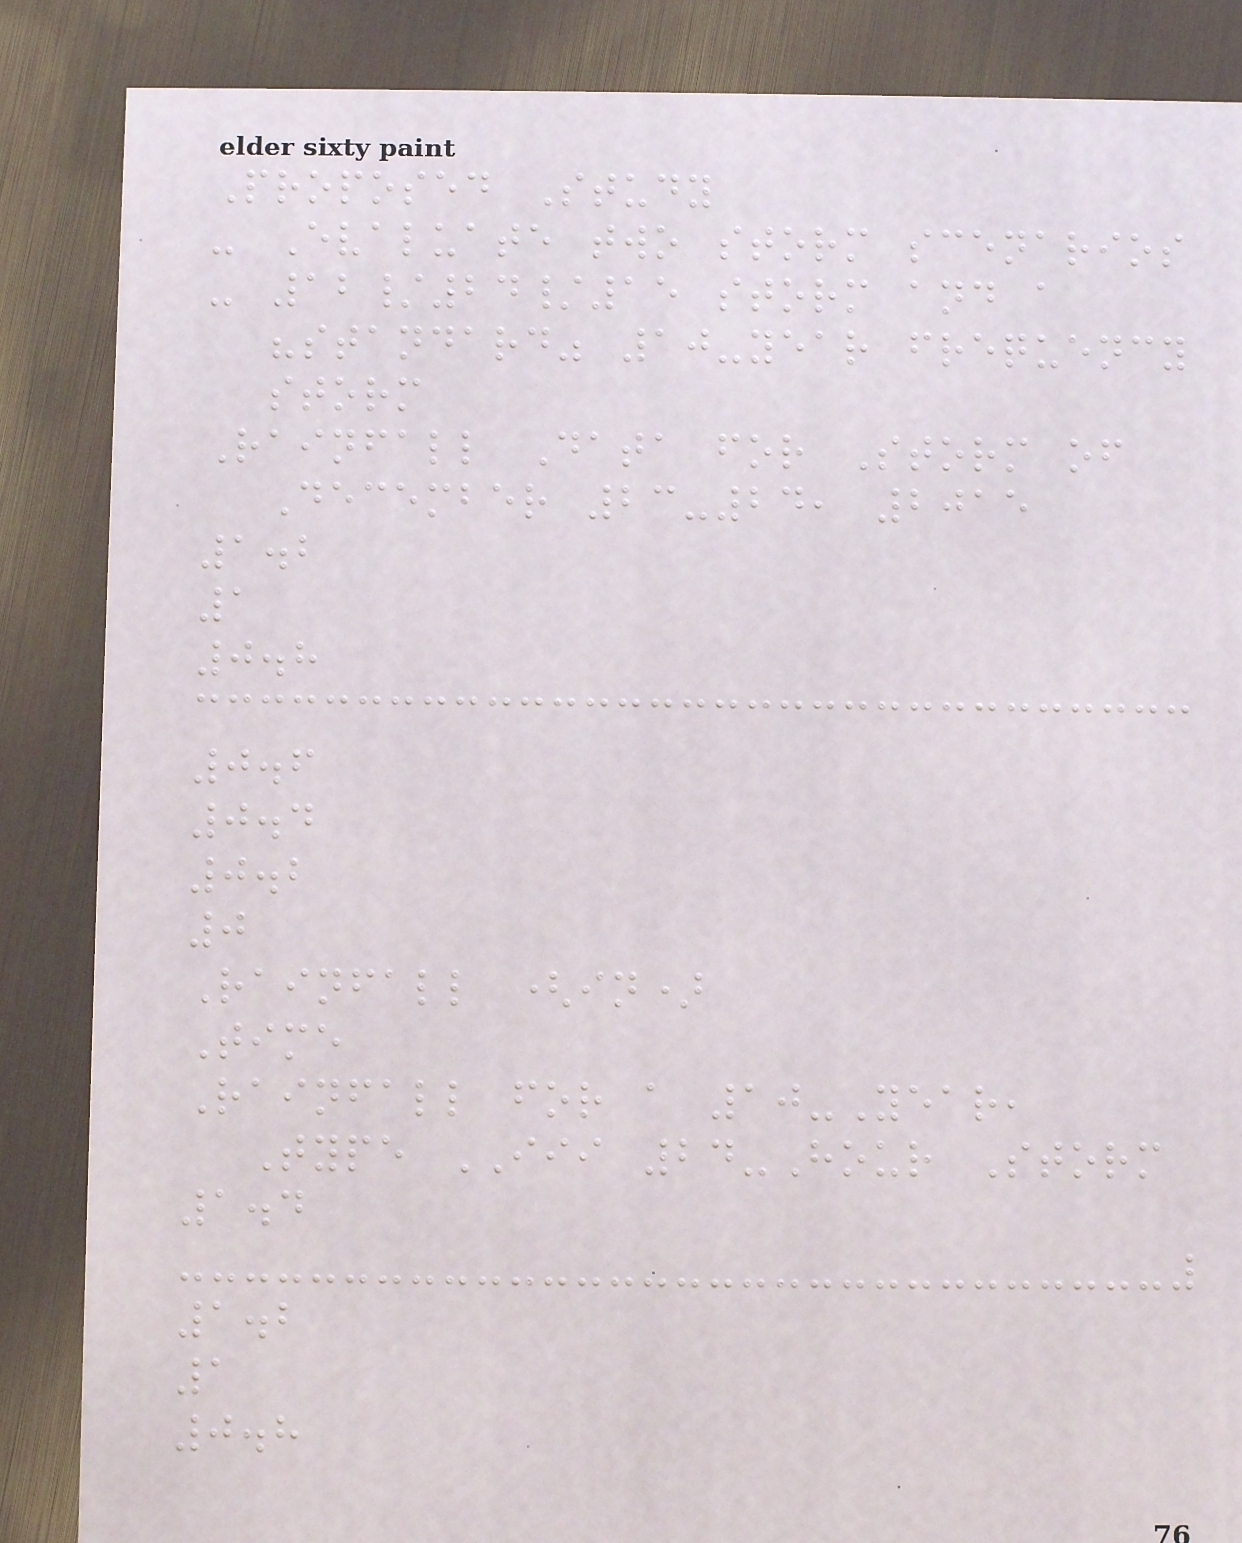Proposed Study
- Evaluate two storm scenarios
- 12/24/15 storm and a
"standard" 10-year frequency
storm
Rainfall Data for Storm of
December 23-24, 2015
1.2
1
0.8
0.6
0.4
0.2
0
Rainfall (in)
Time
Rainfall for a 10-Year,
Type III 24-Hour Storm
1.4
1.2
1
0.8
